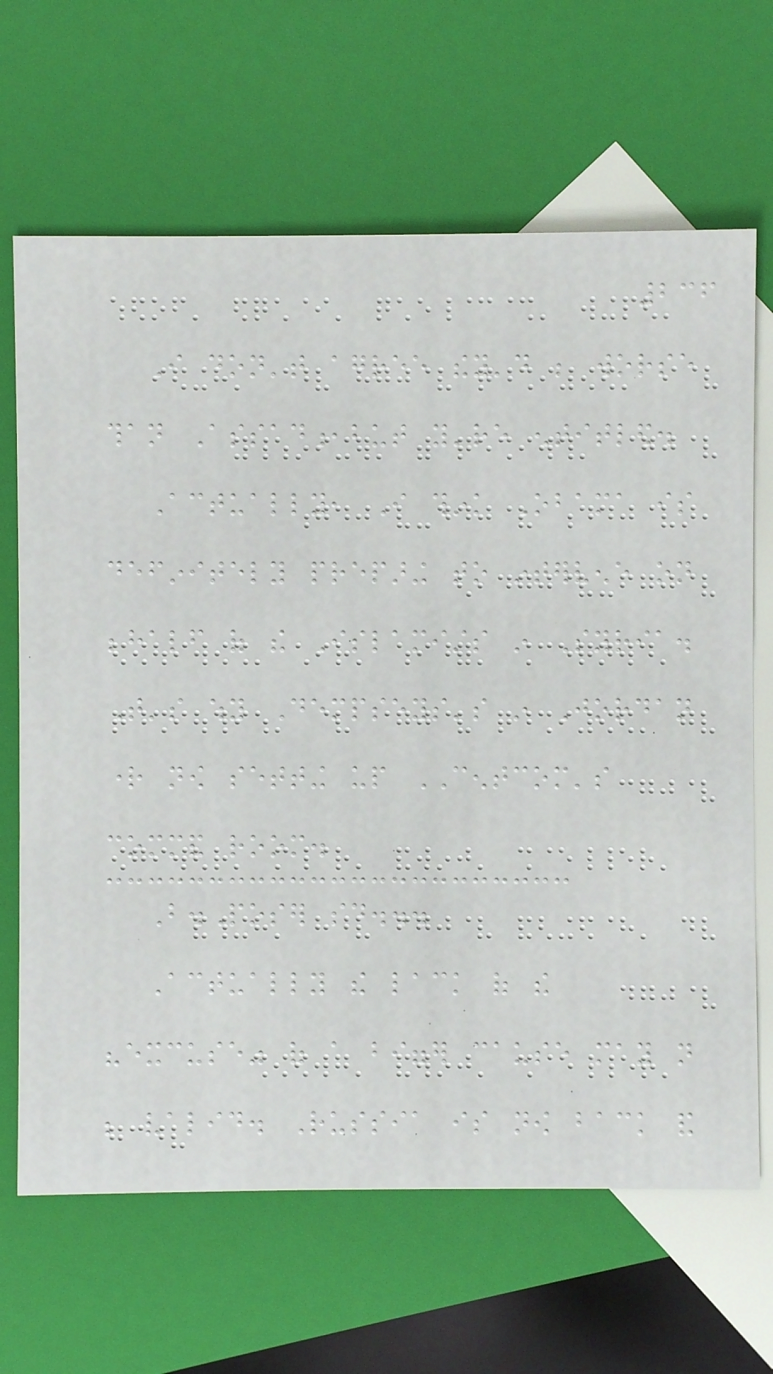236
I don't agree they'd be worse
than Assad,but you're entitled.
Actually, I think Obama is
definitely preparing to intervene on
behalf of the Islamists in Syria.
That's why Dempseys's in Jordan
right now setting up CENTCOM's
command room.
B.Poser said...
Actually the lack of the
"excuse" of a bigger cause may not
be valid. Russia is now back and
